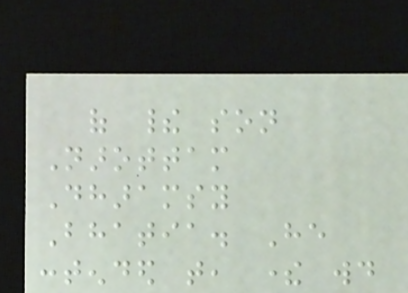of their son
Narottam
Dharamsy
Bhatia. He
contended that, there would
